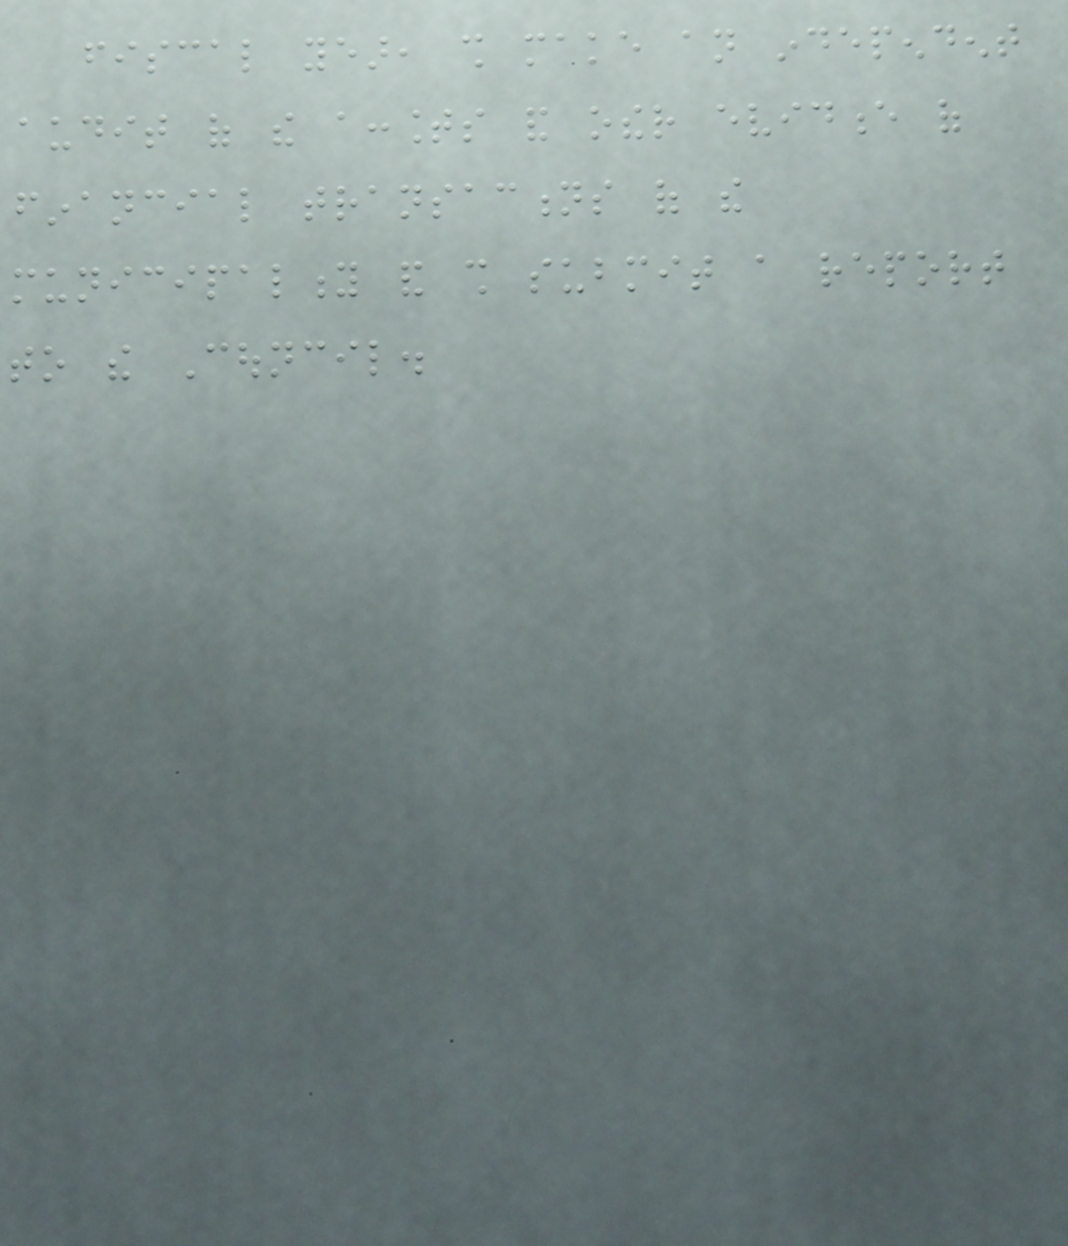fiscal year, shall make an independent
audit of the accounts and other evidence of
financial transactions of the
municipality and shall submit a report
to the Council.
